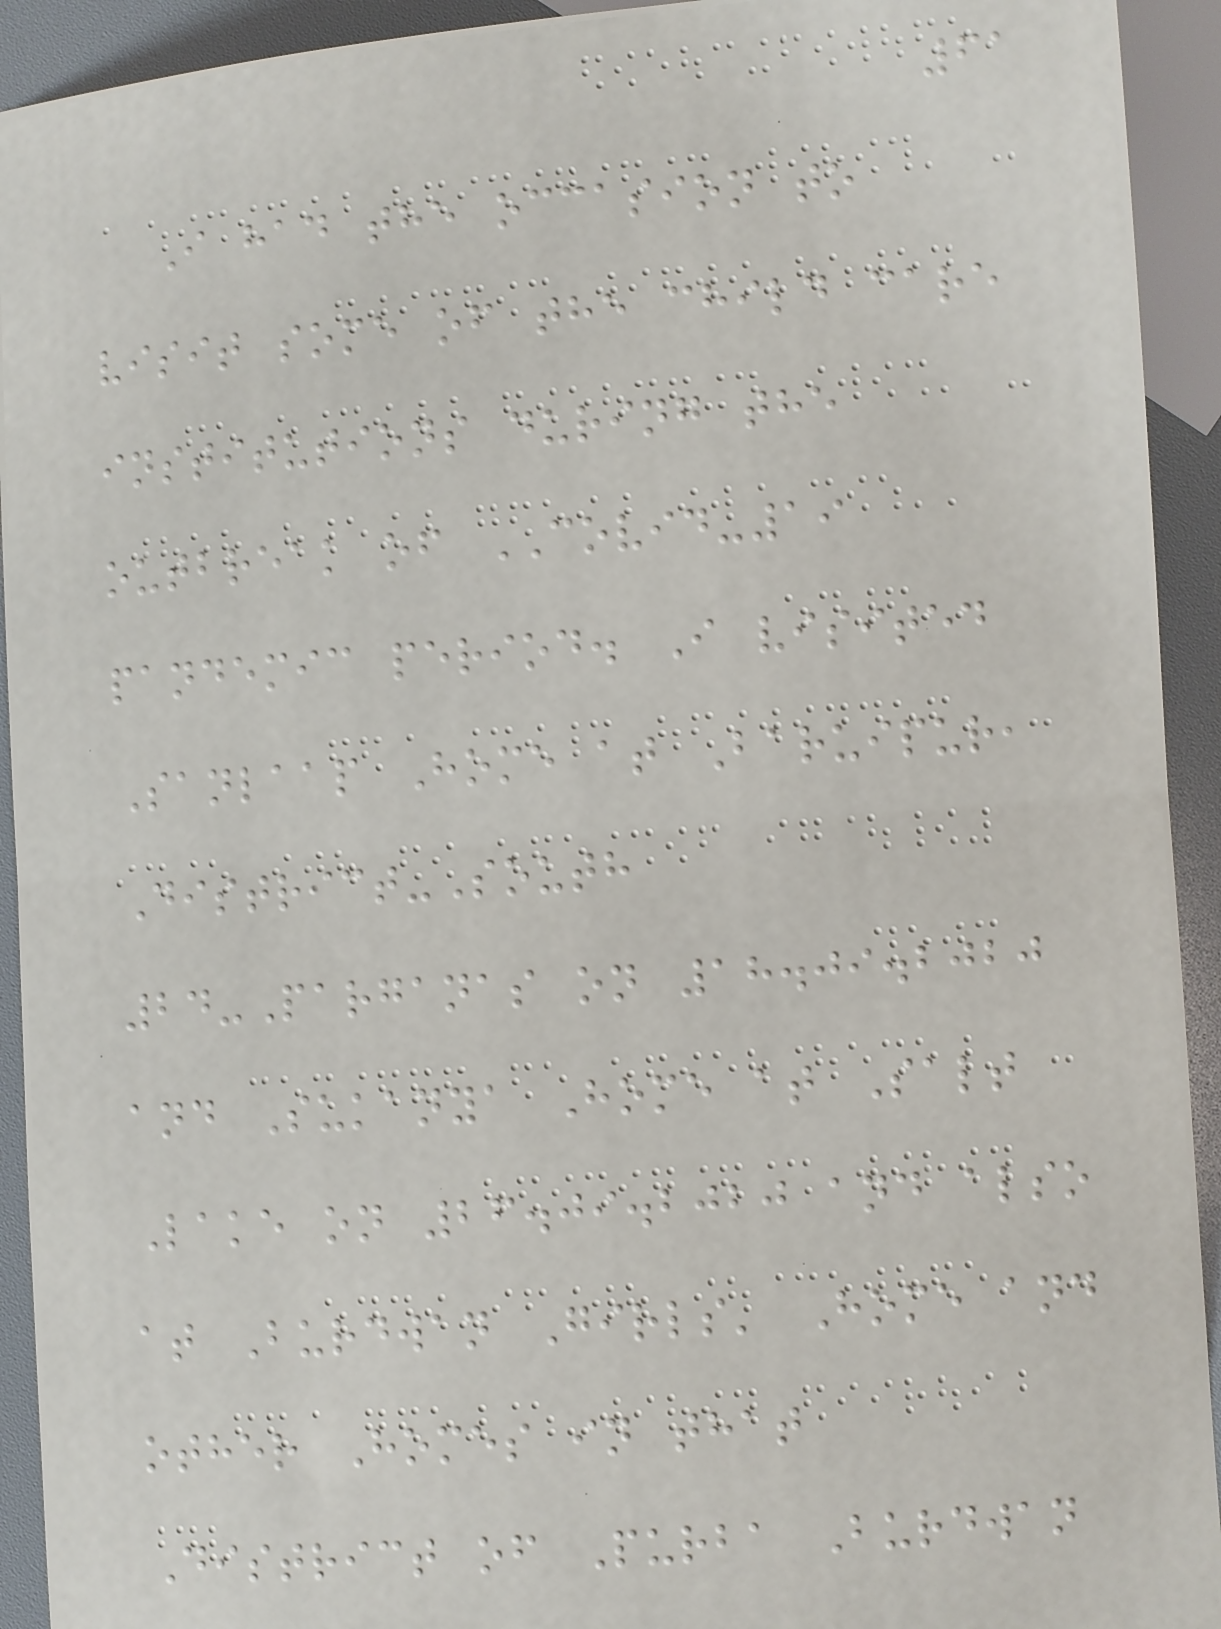61
I had the occasion to
visit some of the child care
institutions during the
outbreak of COVID-19
pandemic period. I visited
Sanlaap Home at Baruipur,
District-South
24-Parganas on 18.09.2020
and Sukanya Home at Salt
Lake on 26.09.2020 and also
at Burdwan Girls' Home and
other Homes in that
District of Purba Burdwan
